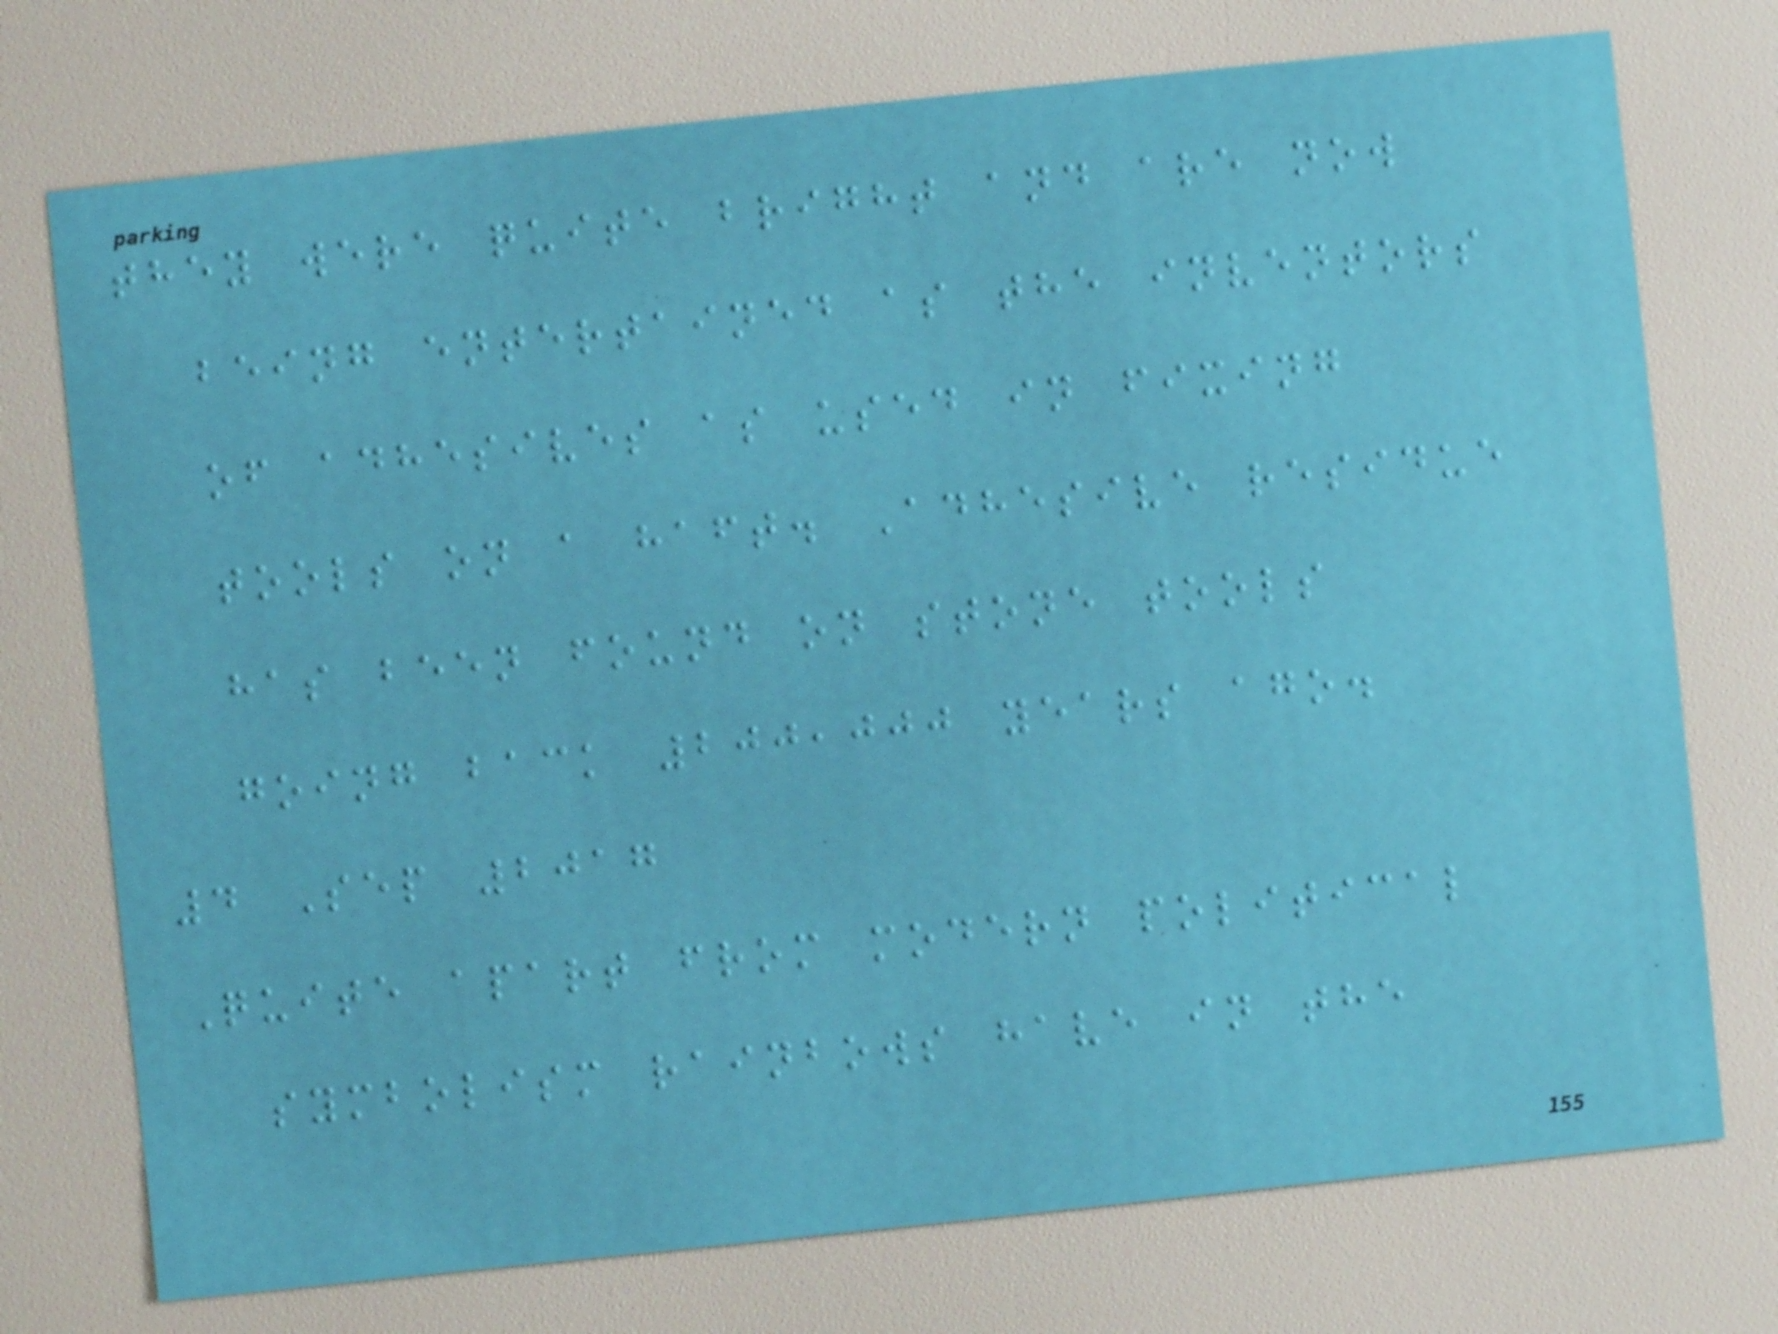they were quite bright and are now
being entertained as the inventors
of adhesives as used in fixing
tools on a haft. Adhesive residue
has been found on stone tools
going back 200,000 years ago.
4 Sep 2017
Quite apart from modern political
symbolism rainbows have in the
